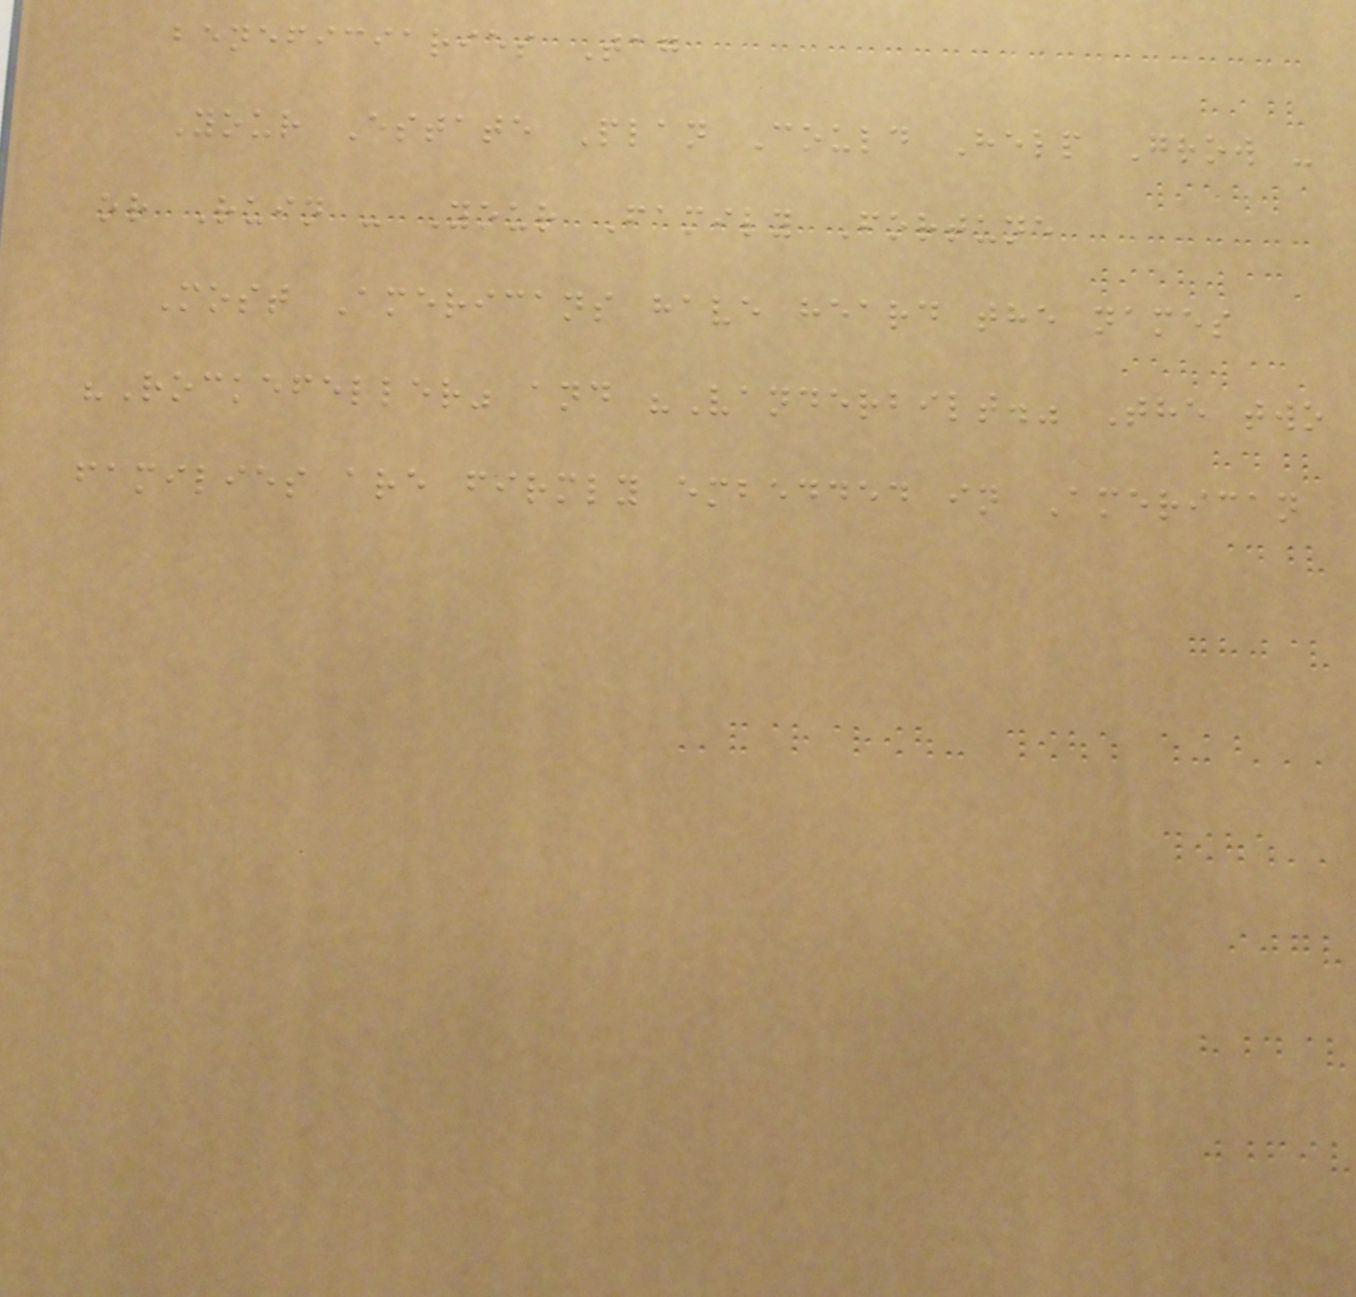beneficiaries Tag
Your Estate Plan Could Help Grow -
or Ruin - Your Family Fortune
Most Americans have heard the names
"Rockefeller" and "Vanderbilt." The two
families are firmly embedded in American
